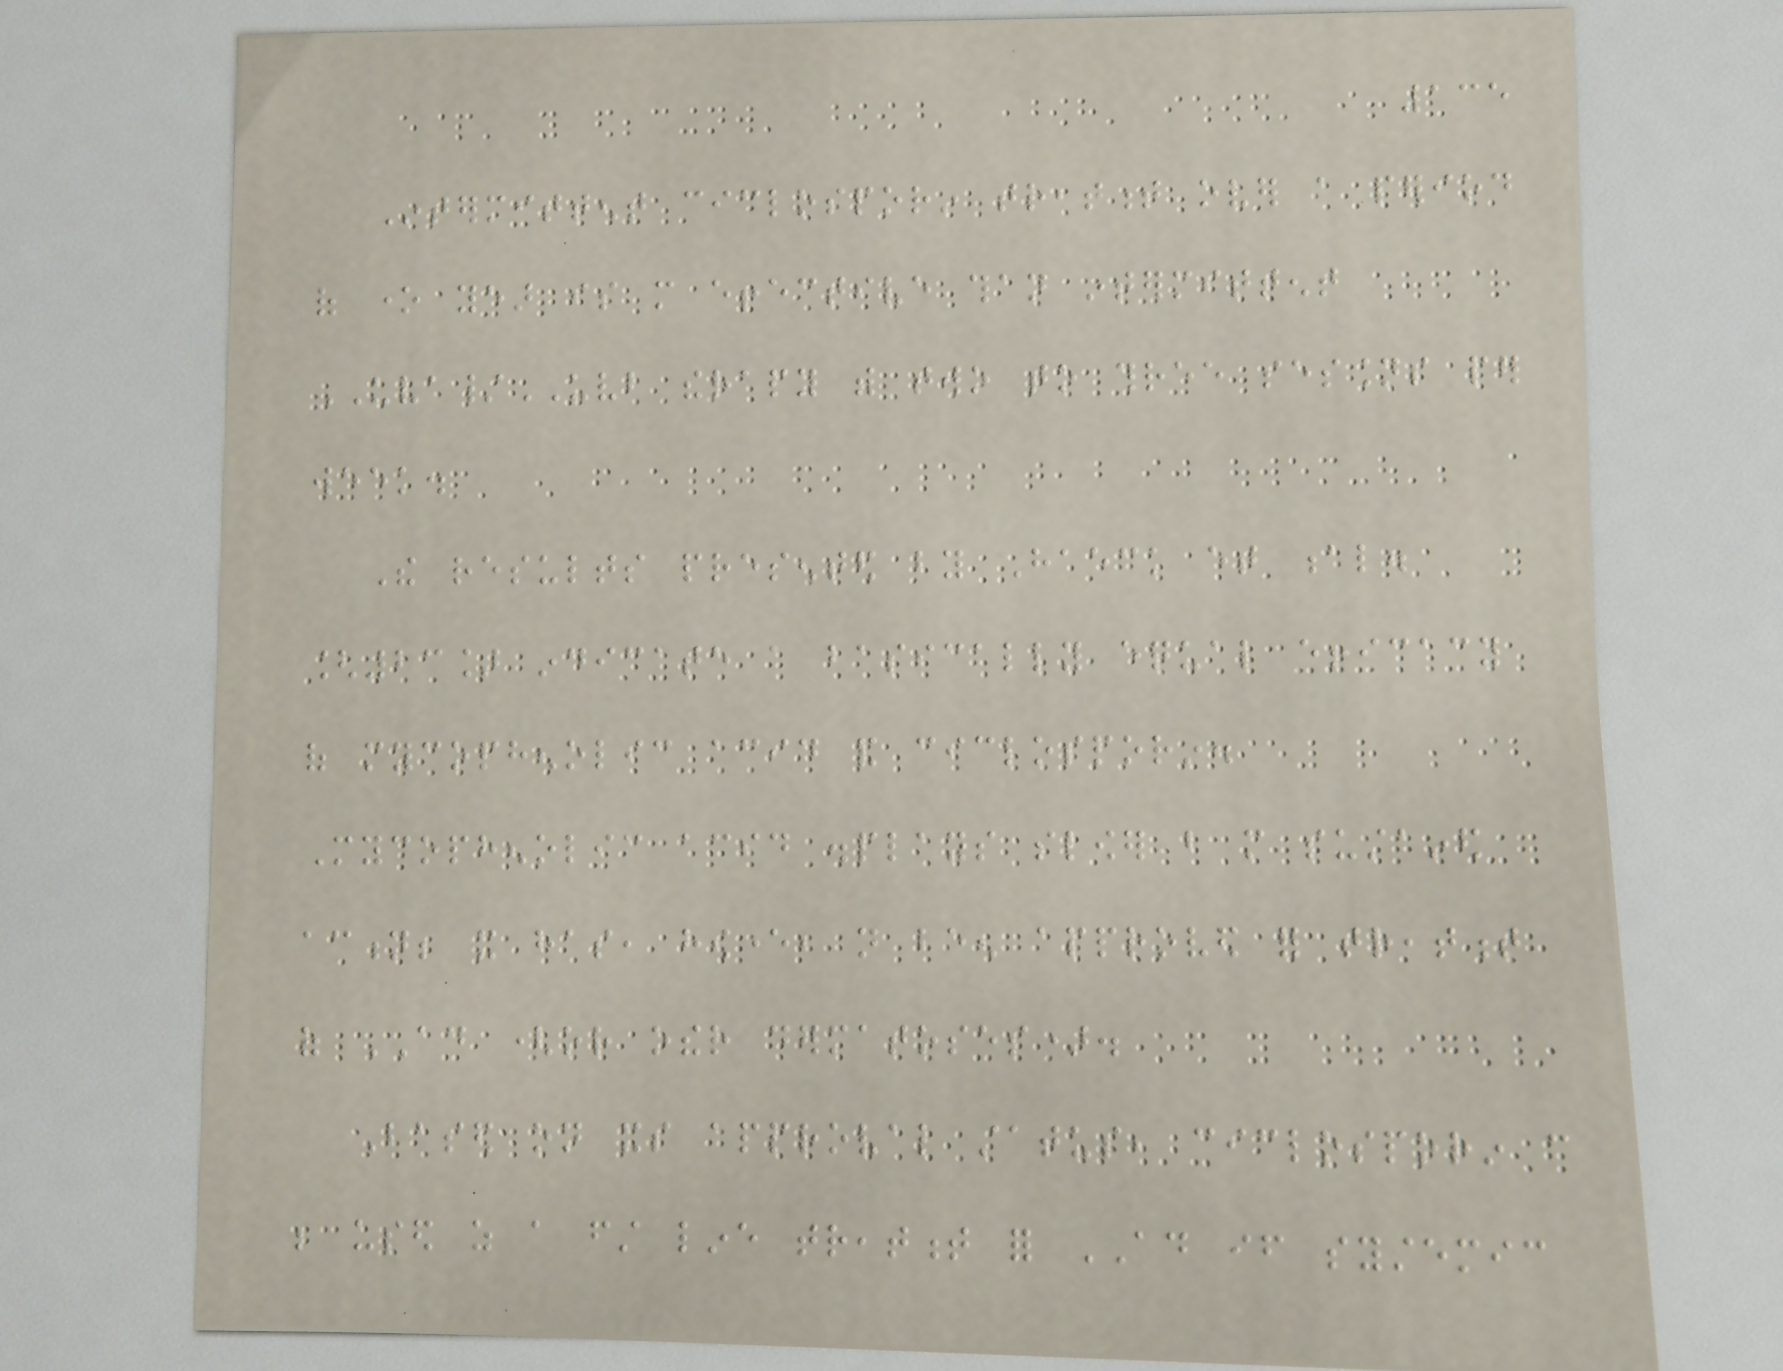135
Intermittent ciclosporin treatment over a period
of one year is more effective than intermittent
UVA/UVB therapy with two to three sessions per
week.
The results presented by Haeck et al.
[23] indicate a basically equal efficacy
of mycophenolic acid and ciclosporin.
Mycophenolic acid displays slower but more sustained
action; it has, however, not been approved for treatment
of AD (or other dermatoses).
Based on its approval status, ciclosporin can
be used as a first line treatment for AD if systemic
